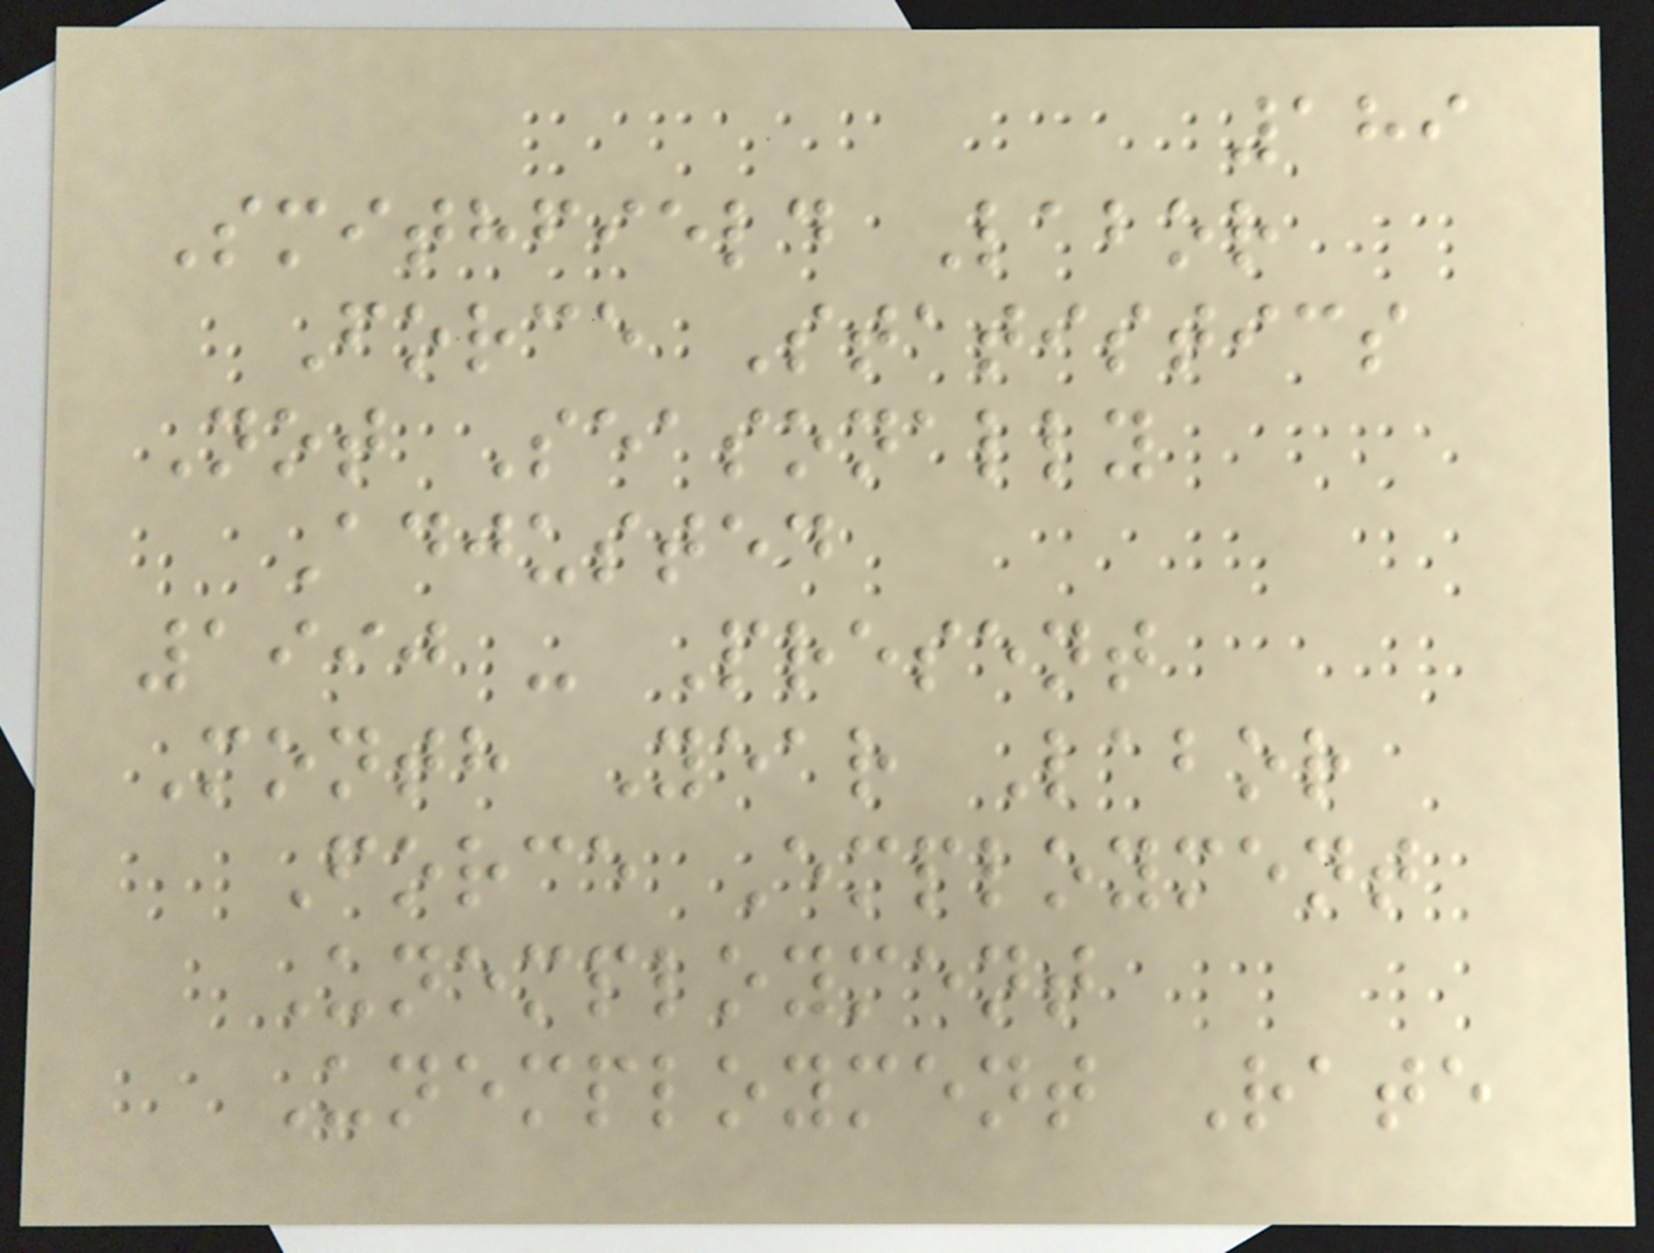189
Smithfield Labor
Force Statistics
Not Seasonally
Adjusted
1990 - Present
Month Year Labor
Force Employment
Unemployment
Unemployment Rate
